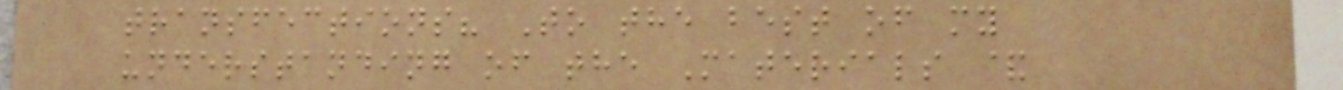transfections? To the best of my
understanding of the Materials &
